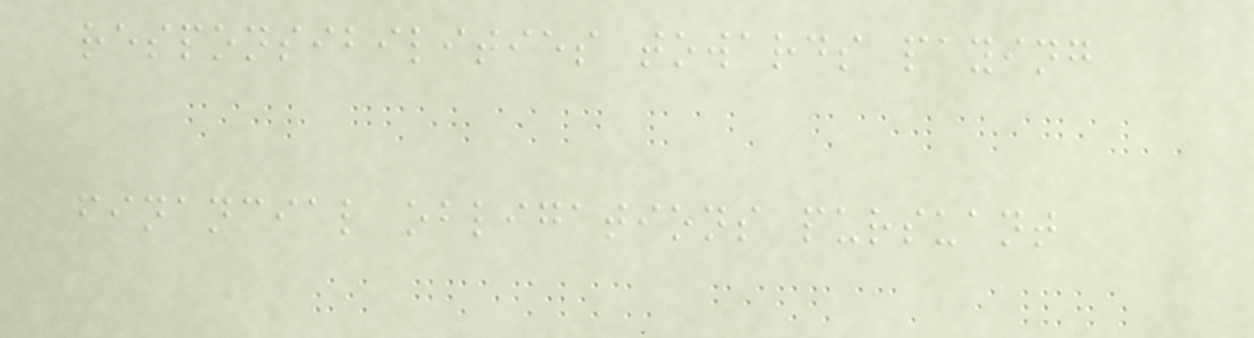responsibilities towards paying
financial obligations pursuant
